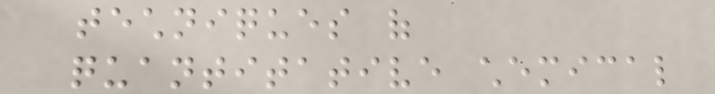techniques of
quantitative chemical
